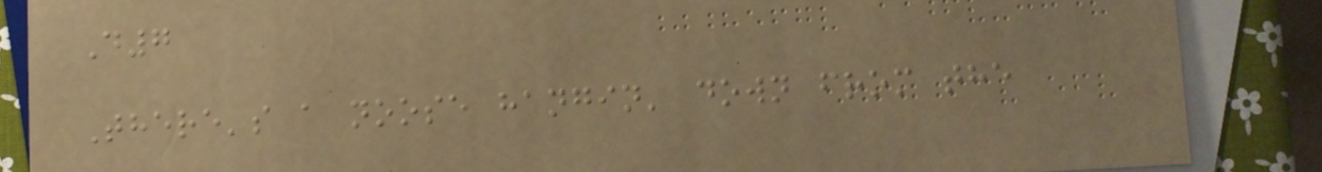D7
There's a noose hangin' down from the
